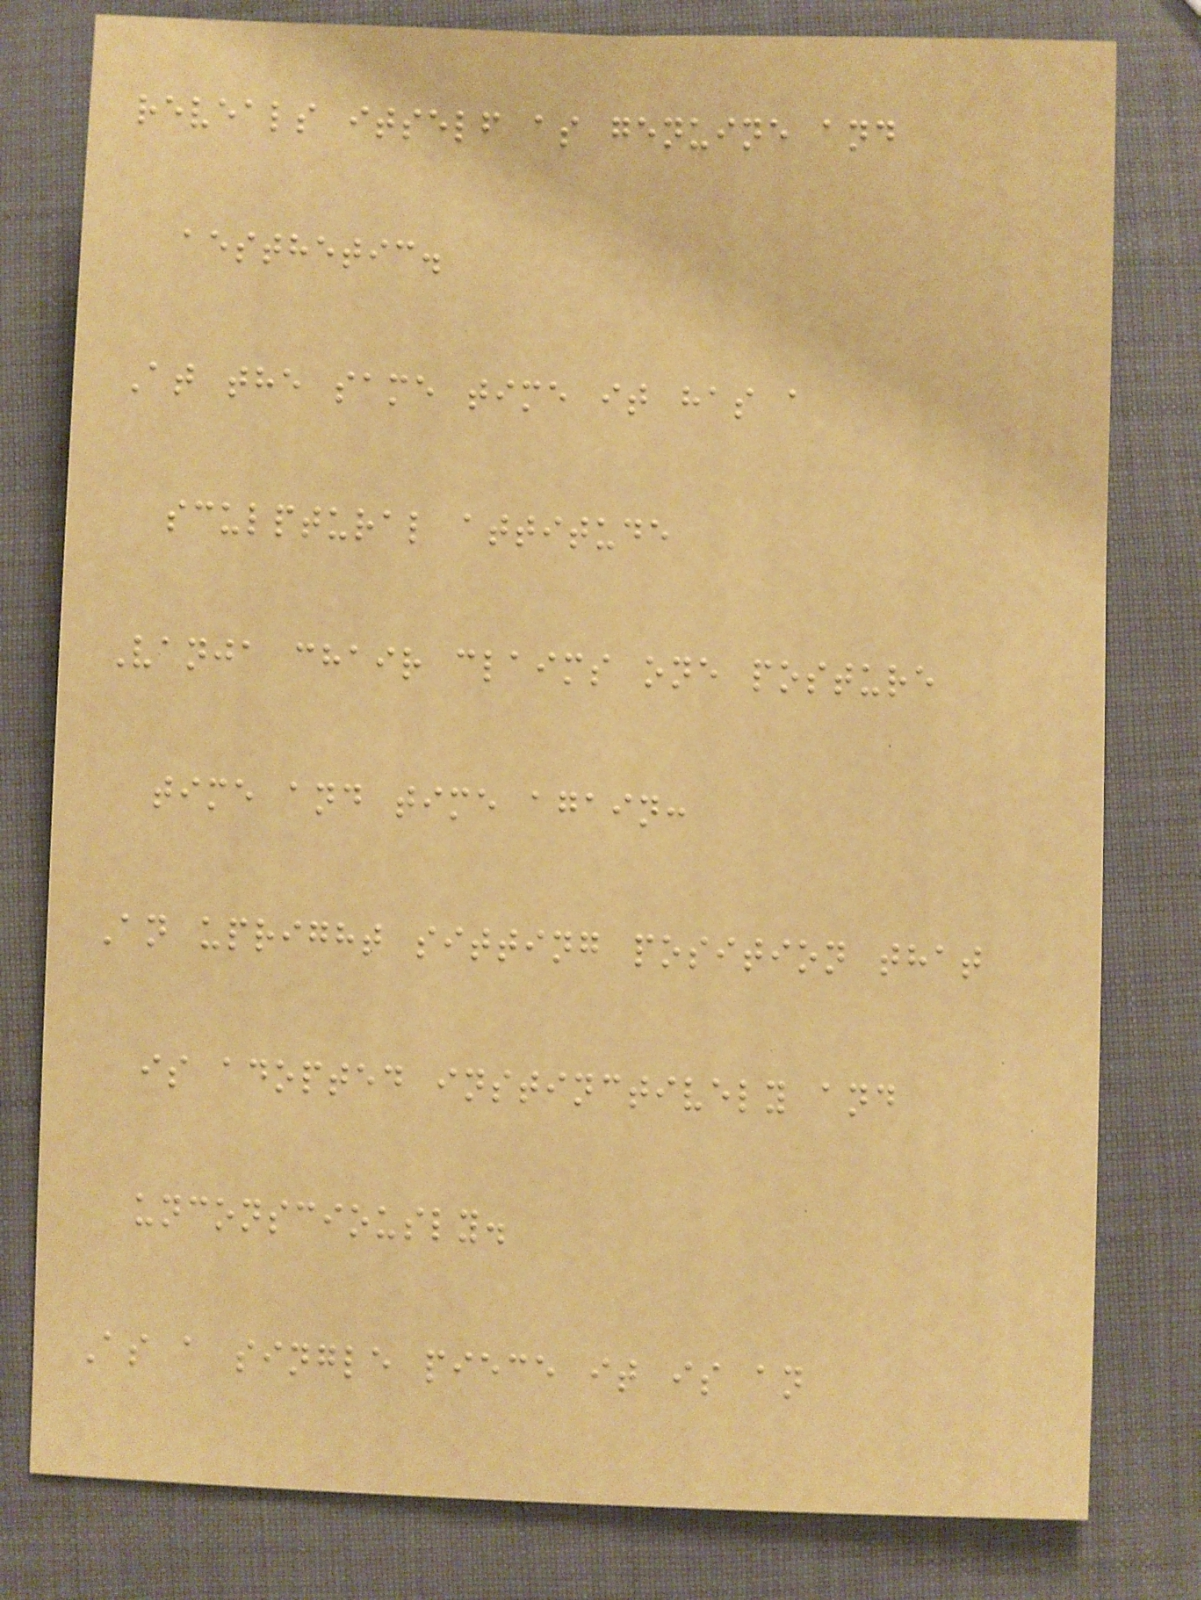reveals itself as genuine and
aesthetic.
At the same time it has a
sculptural attitude
Vanja chair claims one posture
time and time again:
An upright sitting position that
is adopted instinctively and
unconsciously.
As a single piece it is an
